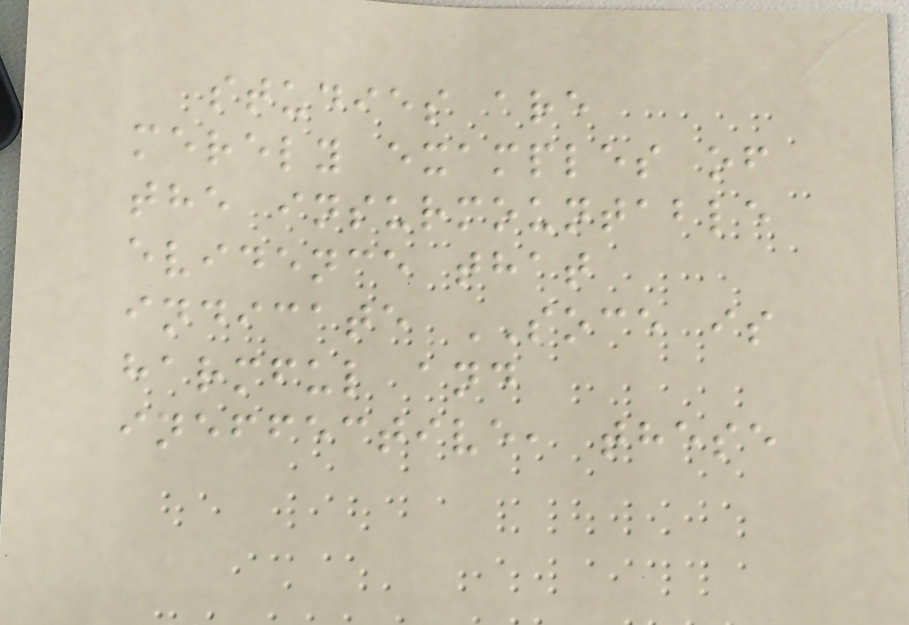studies are
merely examples of
the insurmountable
evidence that
indicate SOCE is
harmful and
ineffective, these
